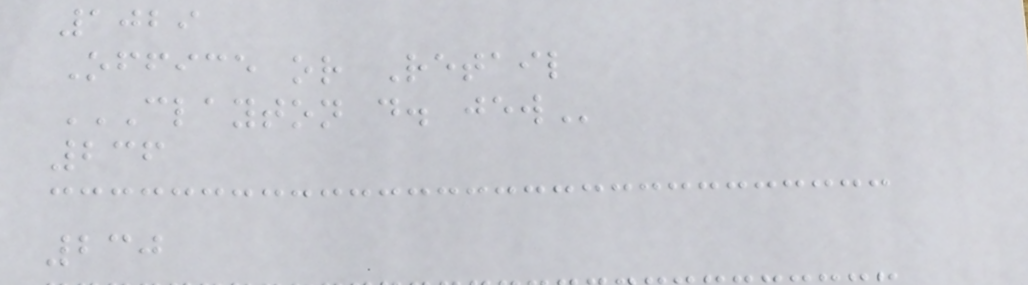1029
Office or Retail
CLAYTON D. JEW
236
230
